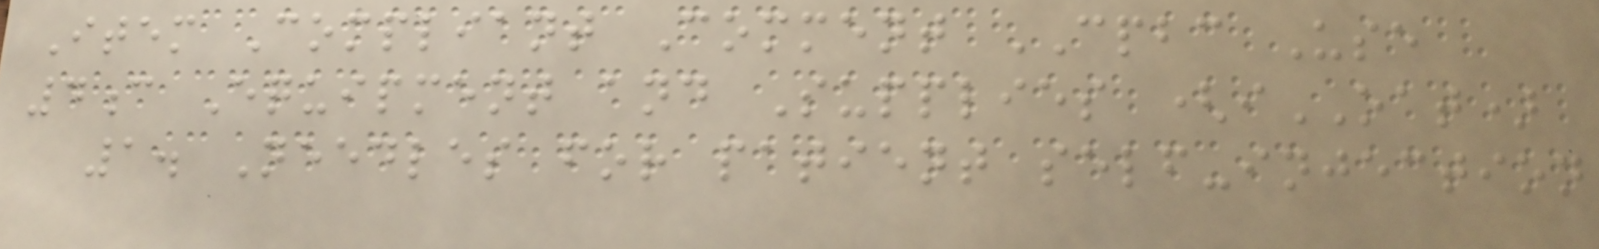Item Compliant Comment CPBC Use
4c Equipment and Supplies (iOAT)
1. Needles for patient self-injection
